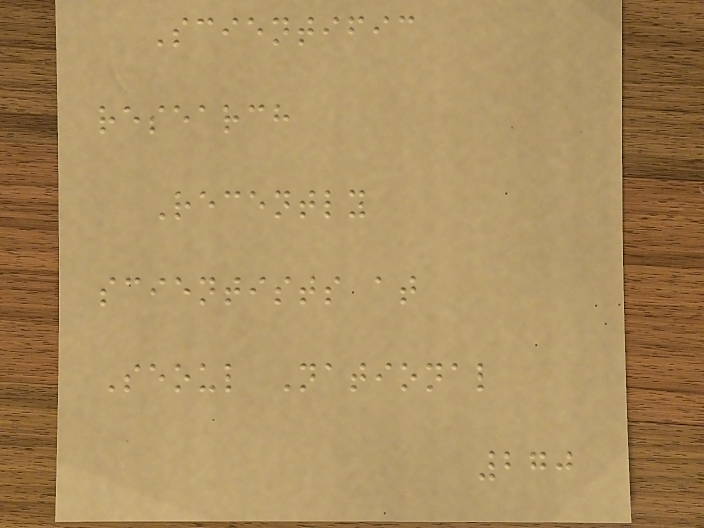Scientific
research
Recently
scientists at
Seoul National
270
